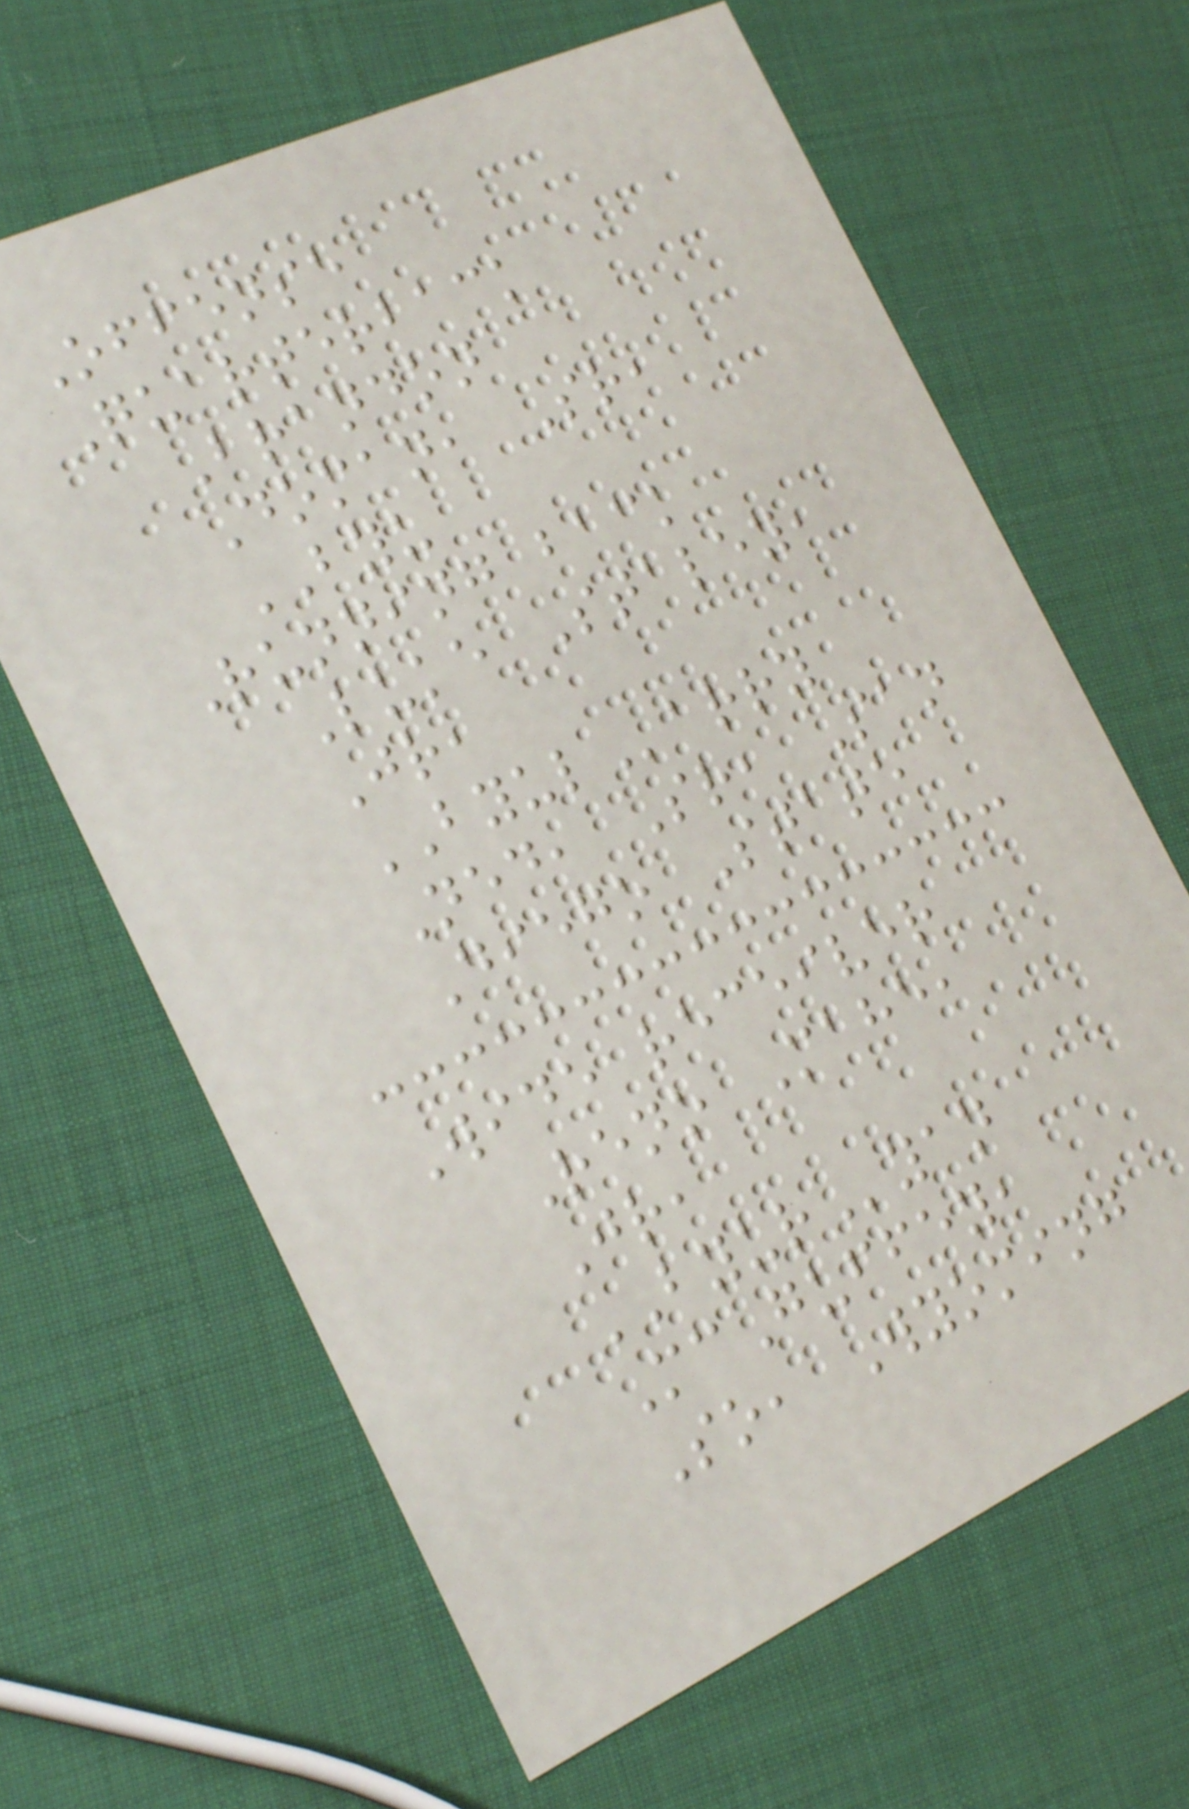Offense
Quarterback
Brandon
Doman, Sr,
BYU
Running back
Luke Staley,
Jr,
BYULarry
Ned, Sr, San
Diego State
Wide receiver
Reno Mahe,
Jr,
BYURyan
McGuffey,
So, Wyoming
